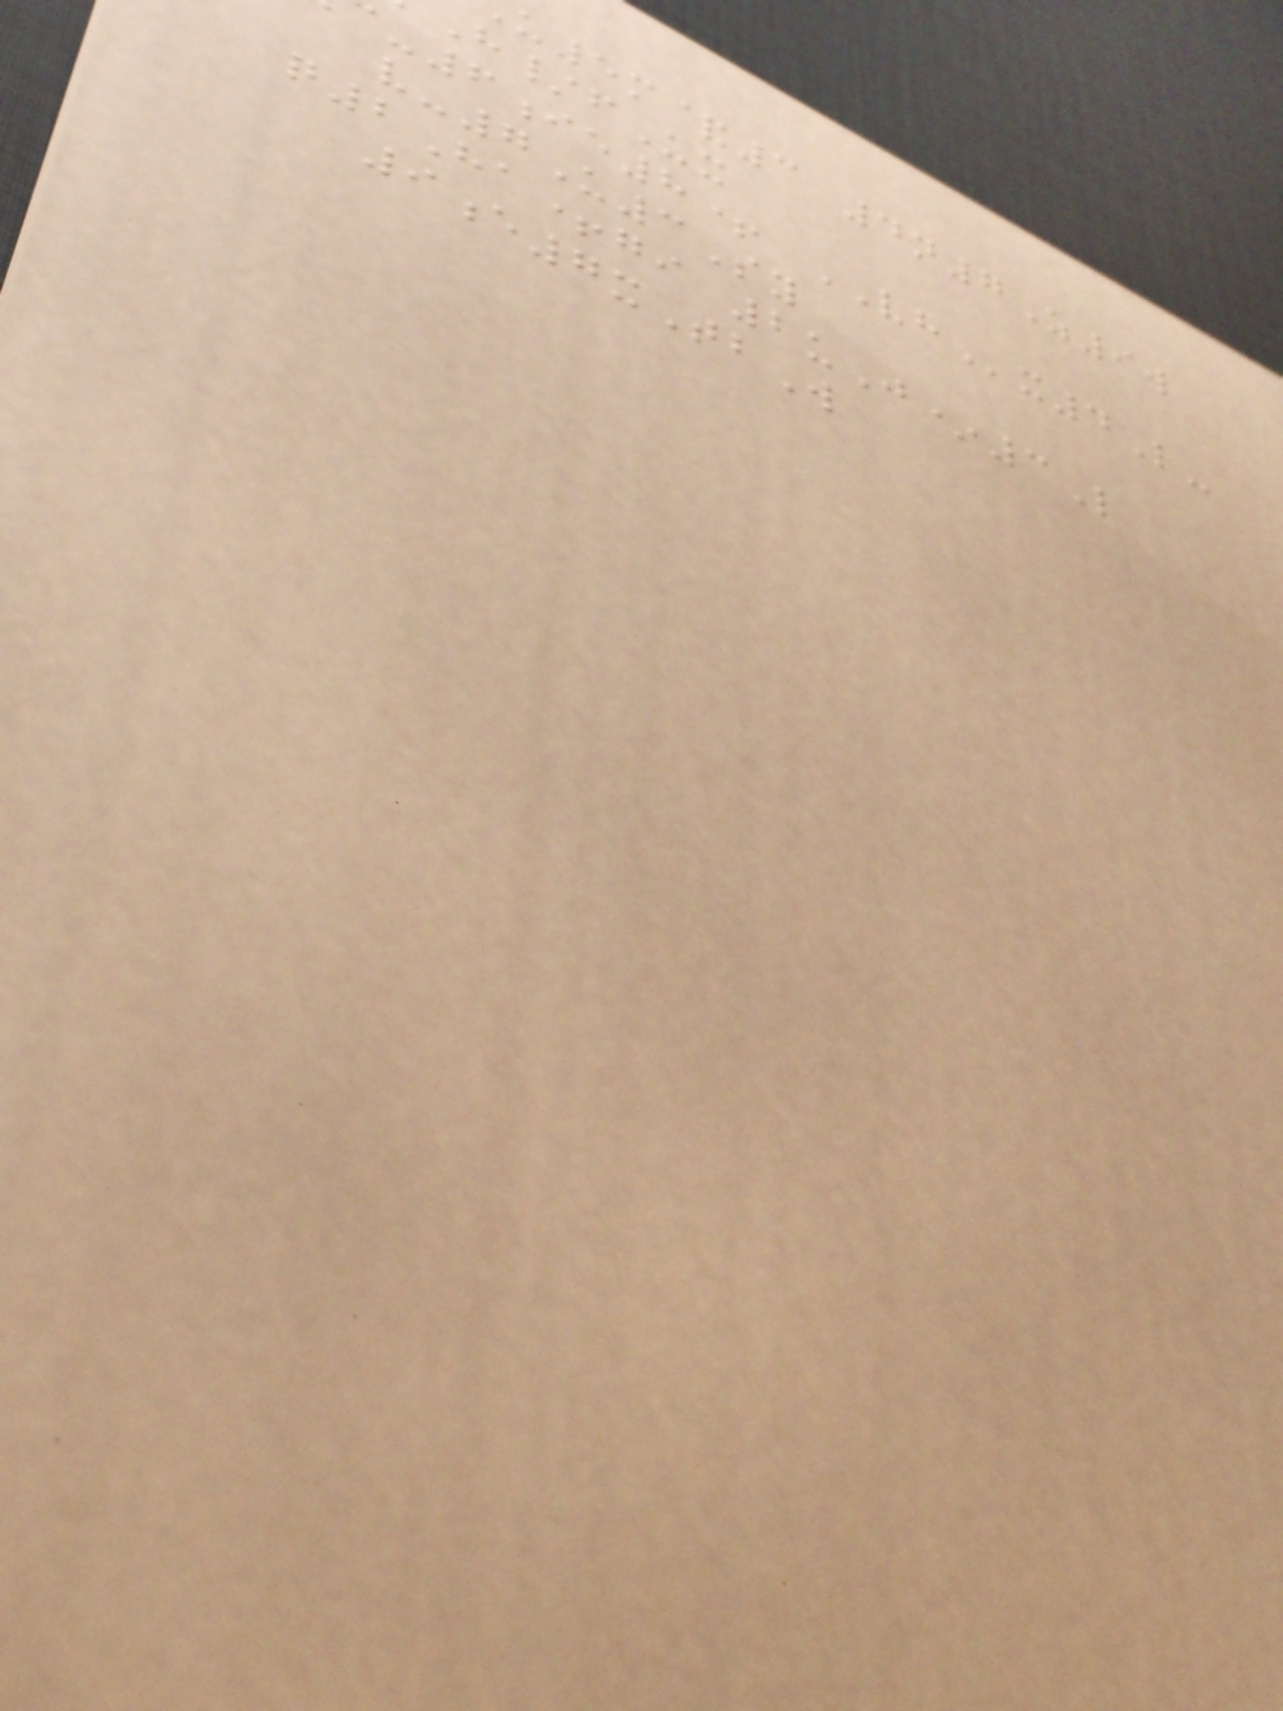u5m&3 4n7Z9w
H/fUx
-6ie8+ VHx4L-
v-7U3Sy
q2Ha+gi 2uJ*3L
9e7xTbW
